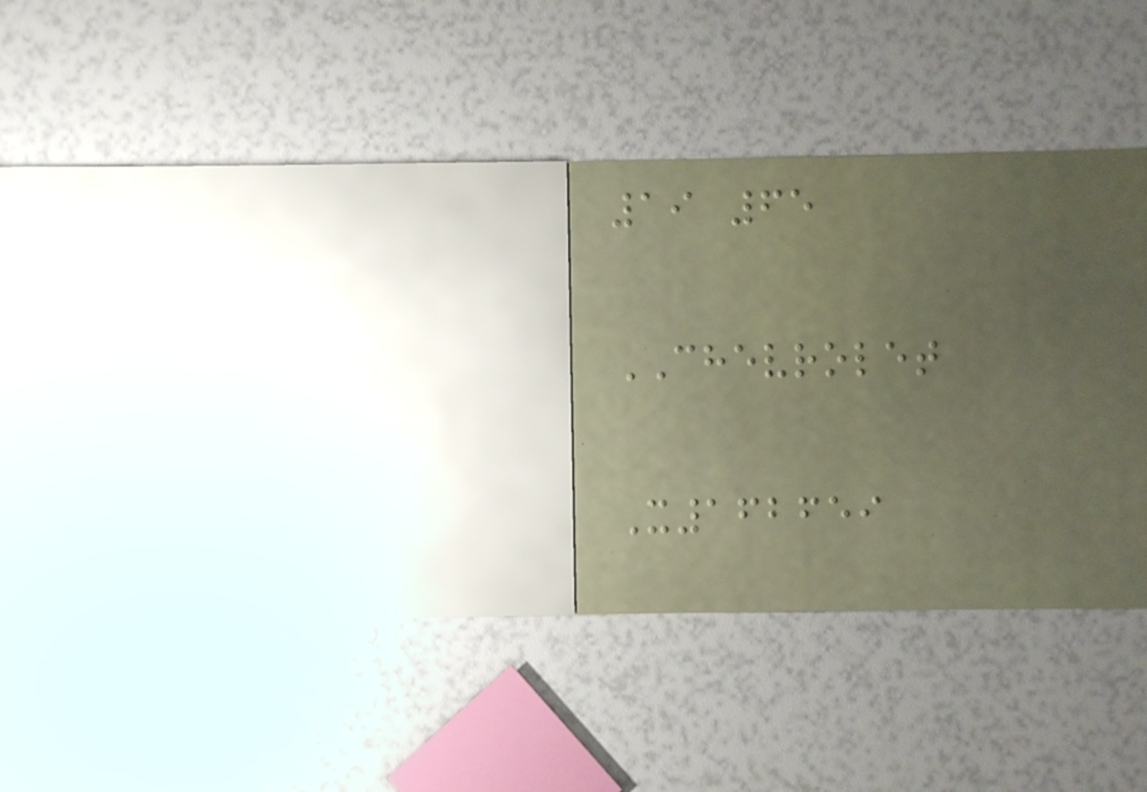19 65
CHEVROLET
X162659
